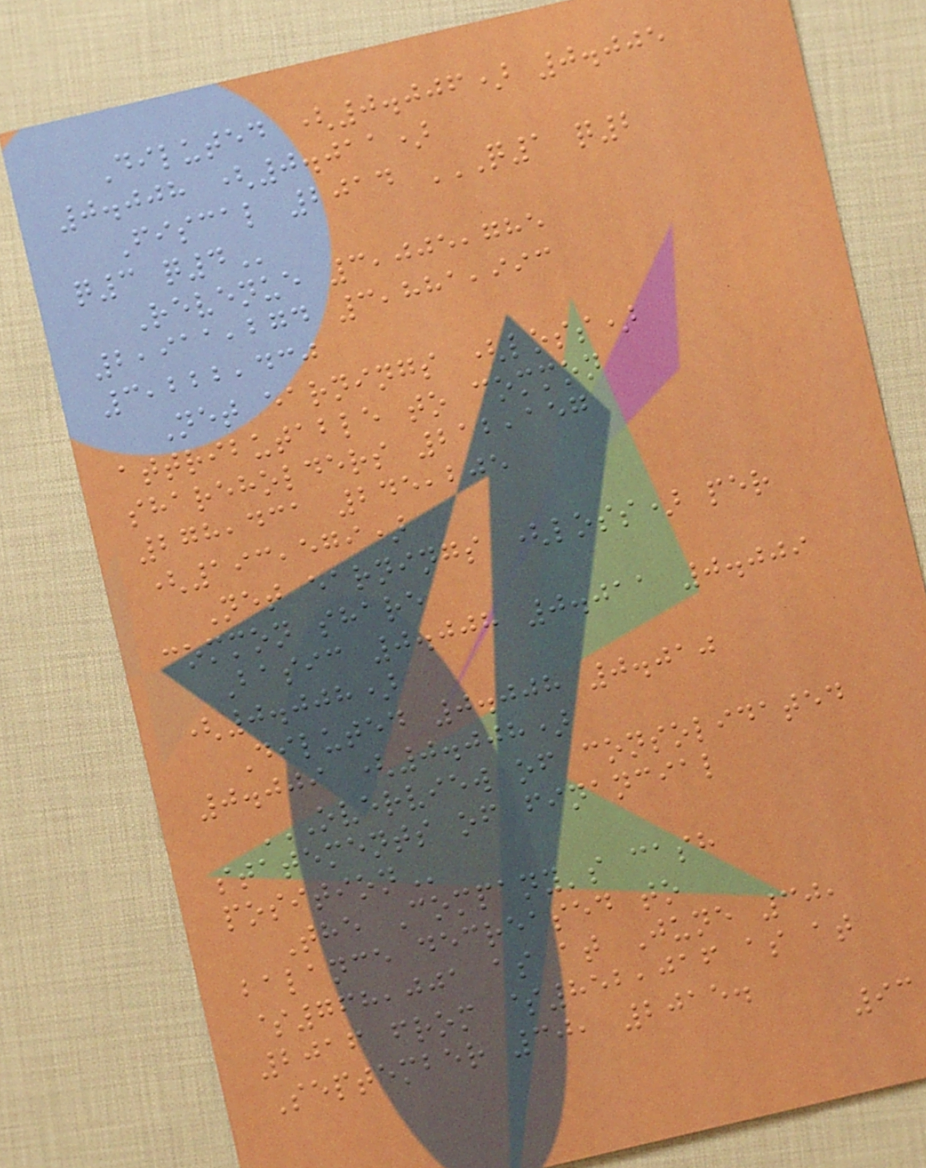Diluted (0.006) 0.005
0.008 (0.011)
Fiscal 2014 Q1 Q2
Q3 Q4
Revenue 3,005,785
2,911,274 3,881,993
3,222,430
Net earnings (loss)
attributable to common
shareholders 212,157
278,431 245,205
(193,579)
Net earnings (loss) per
common share
Basic 0.008 0.011 0.009
(0.008)
Diluted 0.008 0.010
0.009 (0.008)
OVERVIEW OF CONSOLIDATED
STATEMENTS OF FINANCIAL
POSITION
The Company's cash
balance decreased to
$768,001 as at June 30,
2016 from $852,016 as at
September 30, 2015.
93
